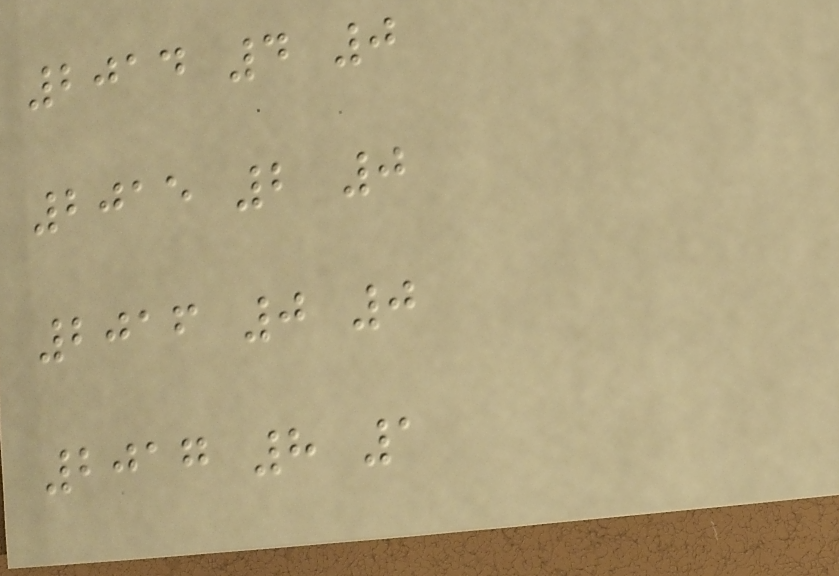2014 4 0
2015 2 0
2016 0 0
2017 8 1
